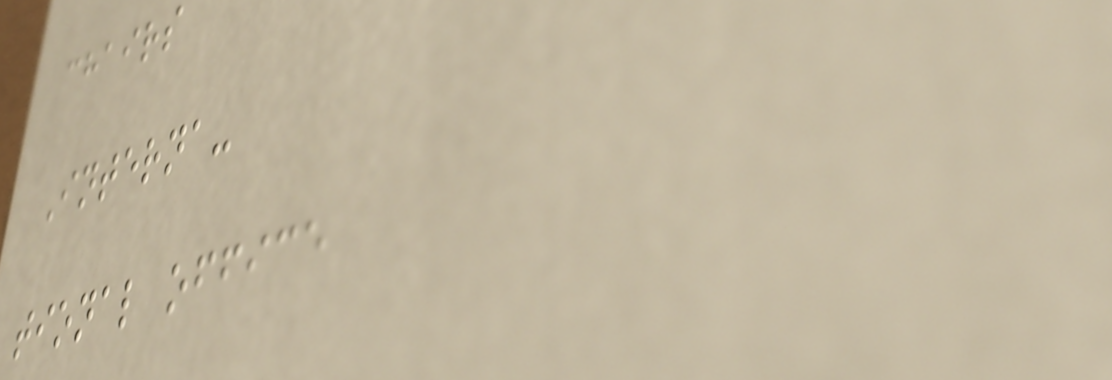chairs
Interna-
tional office
